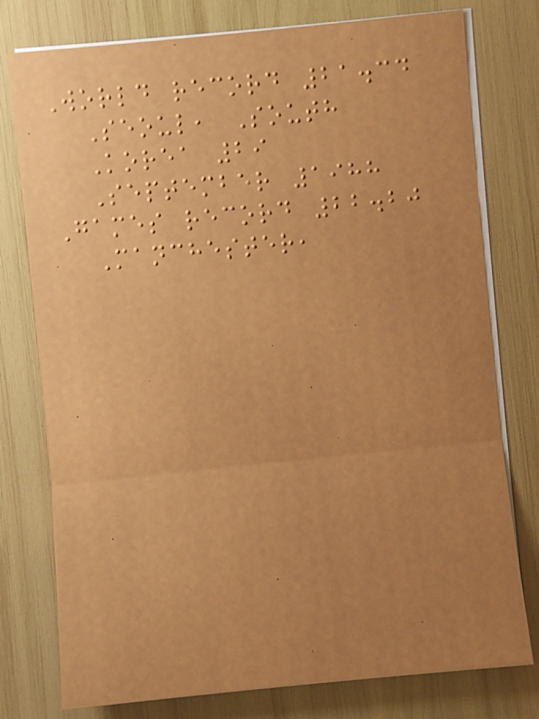World record 21.34
Seoul, South
Korea 29
September 1988
Games record 22.20
Manchester,
